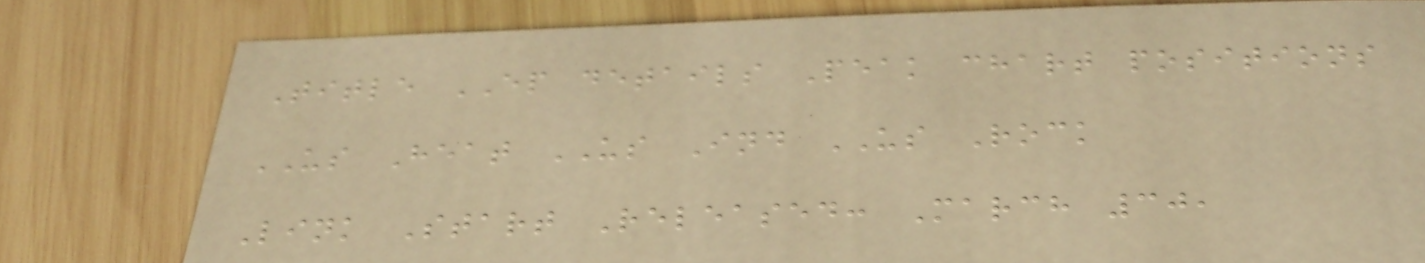Title EP details Peak chart positions
US Heat US Ind US Rock
Link Start Released: March 30,
